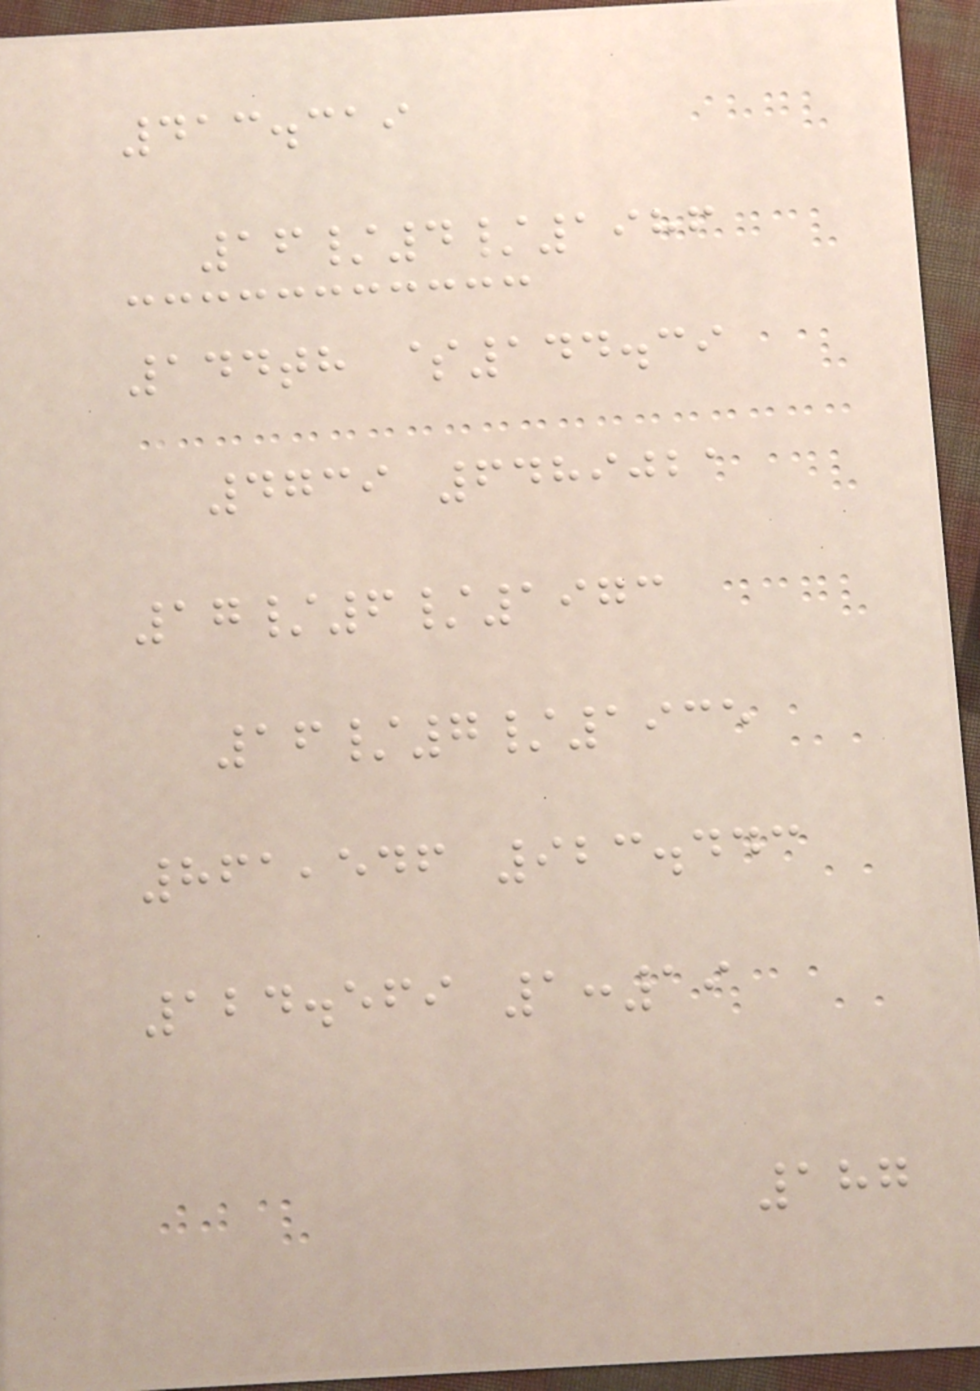413.319
16/4/1986
144th $144.39
4739 6489021
17/6/1973
16/7/1935
861,546 923.443
124.569 1:19
187
